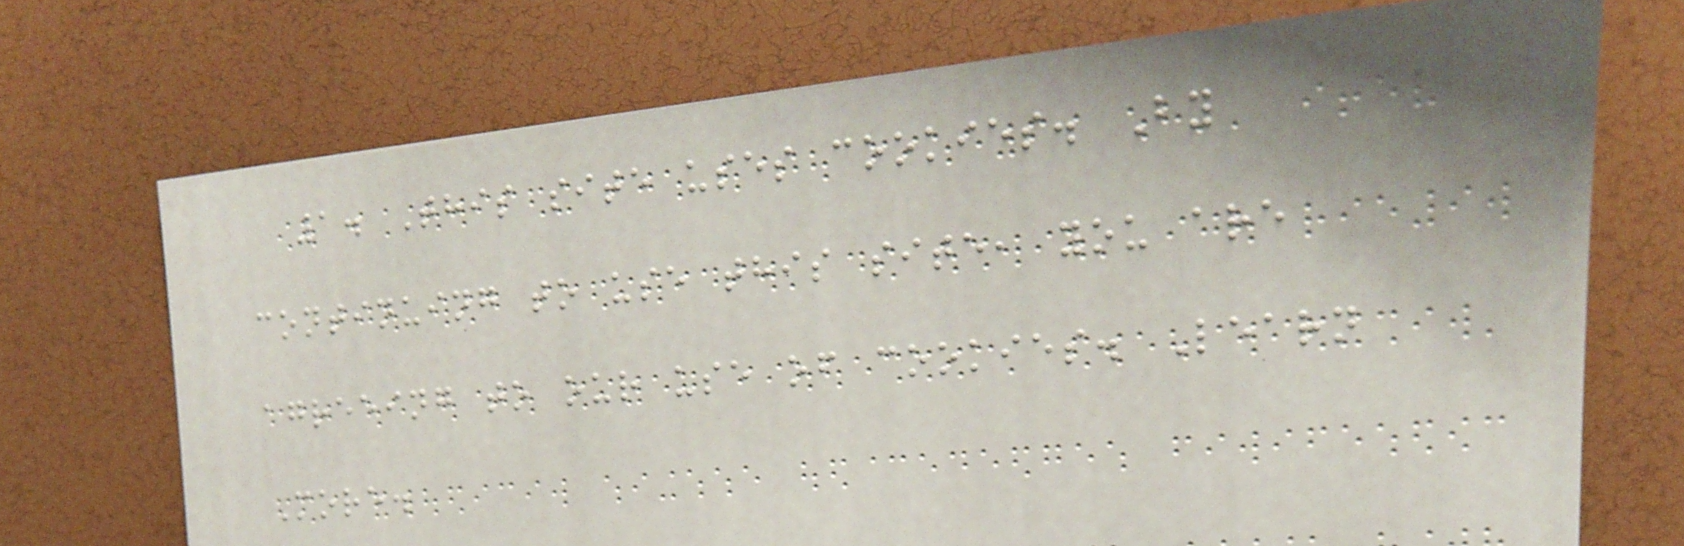1. This site uses cookies. By
continuing to use this site, you are
agreeing to our use of cookies. Learn
More.
